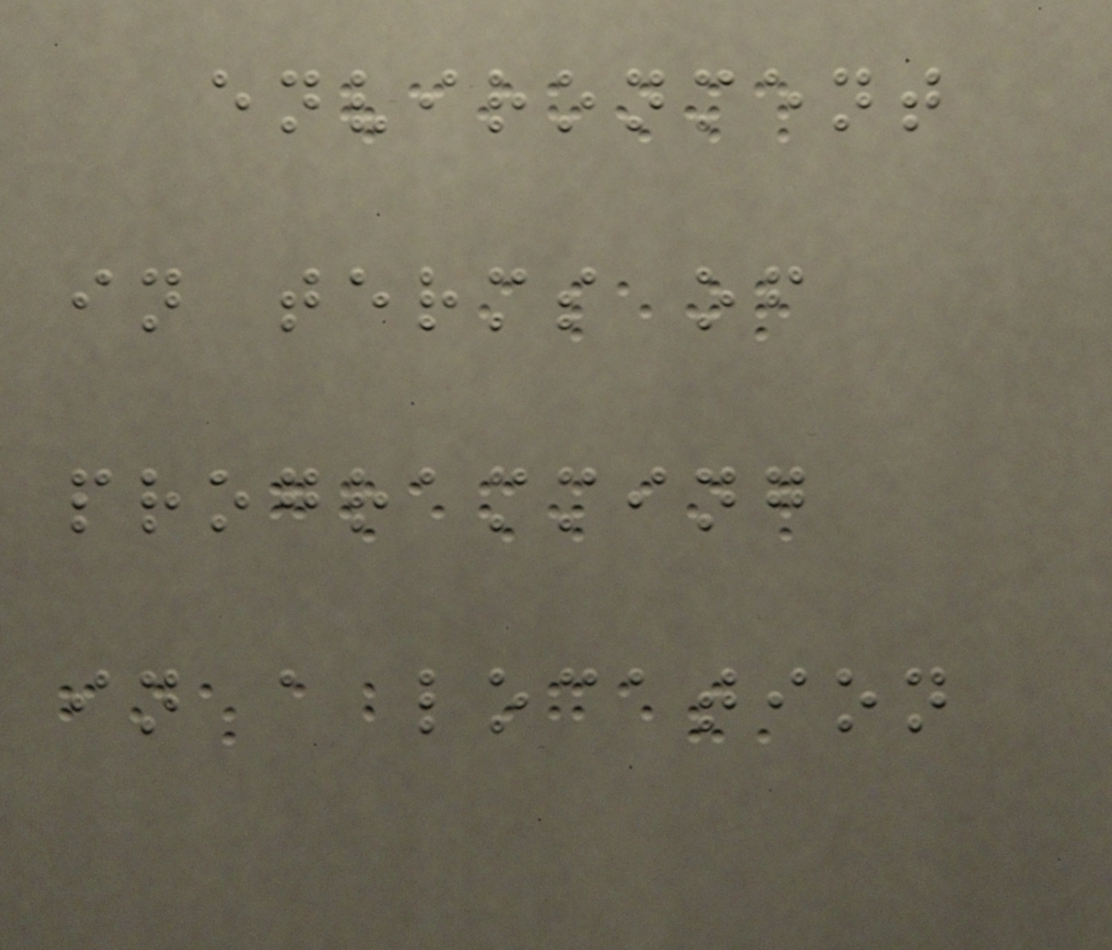environment
in terms of
programming
in a location
